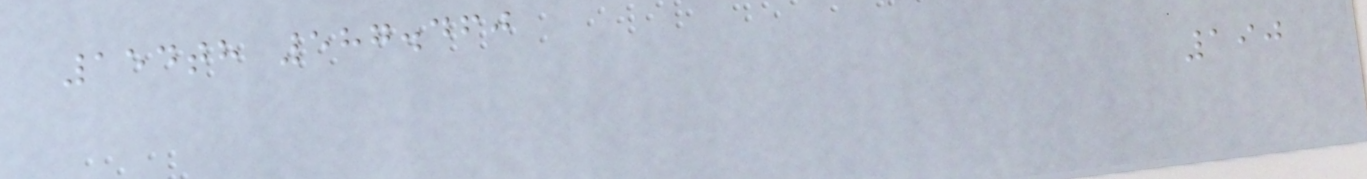154th 587.460
190
